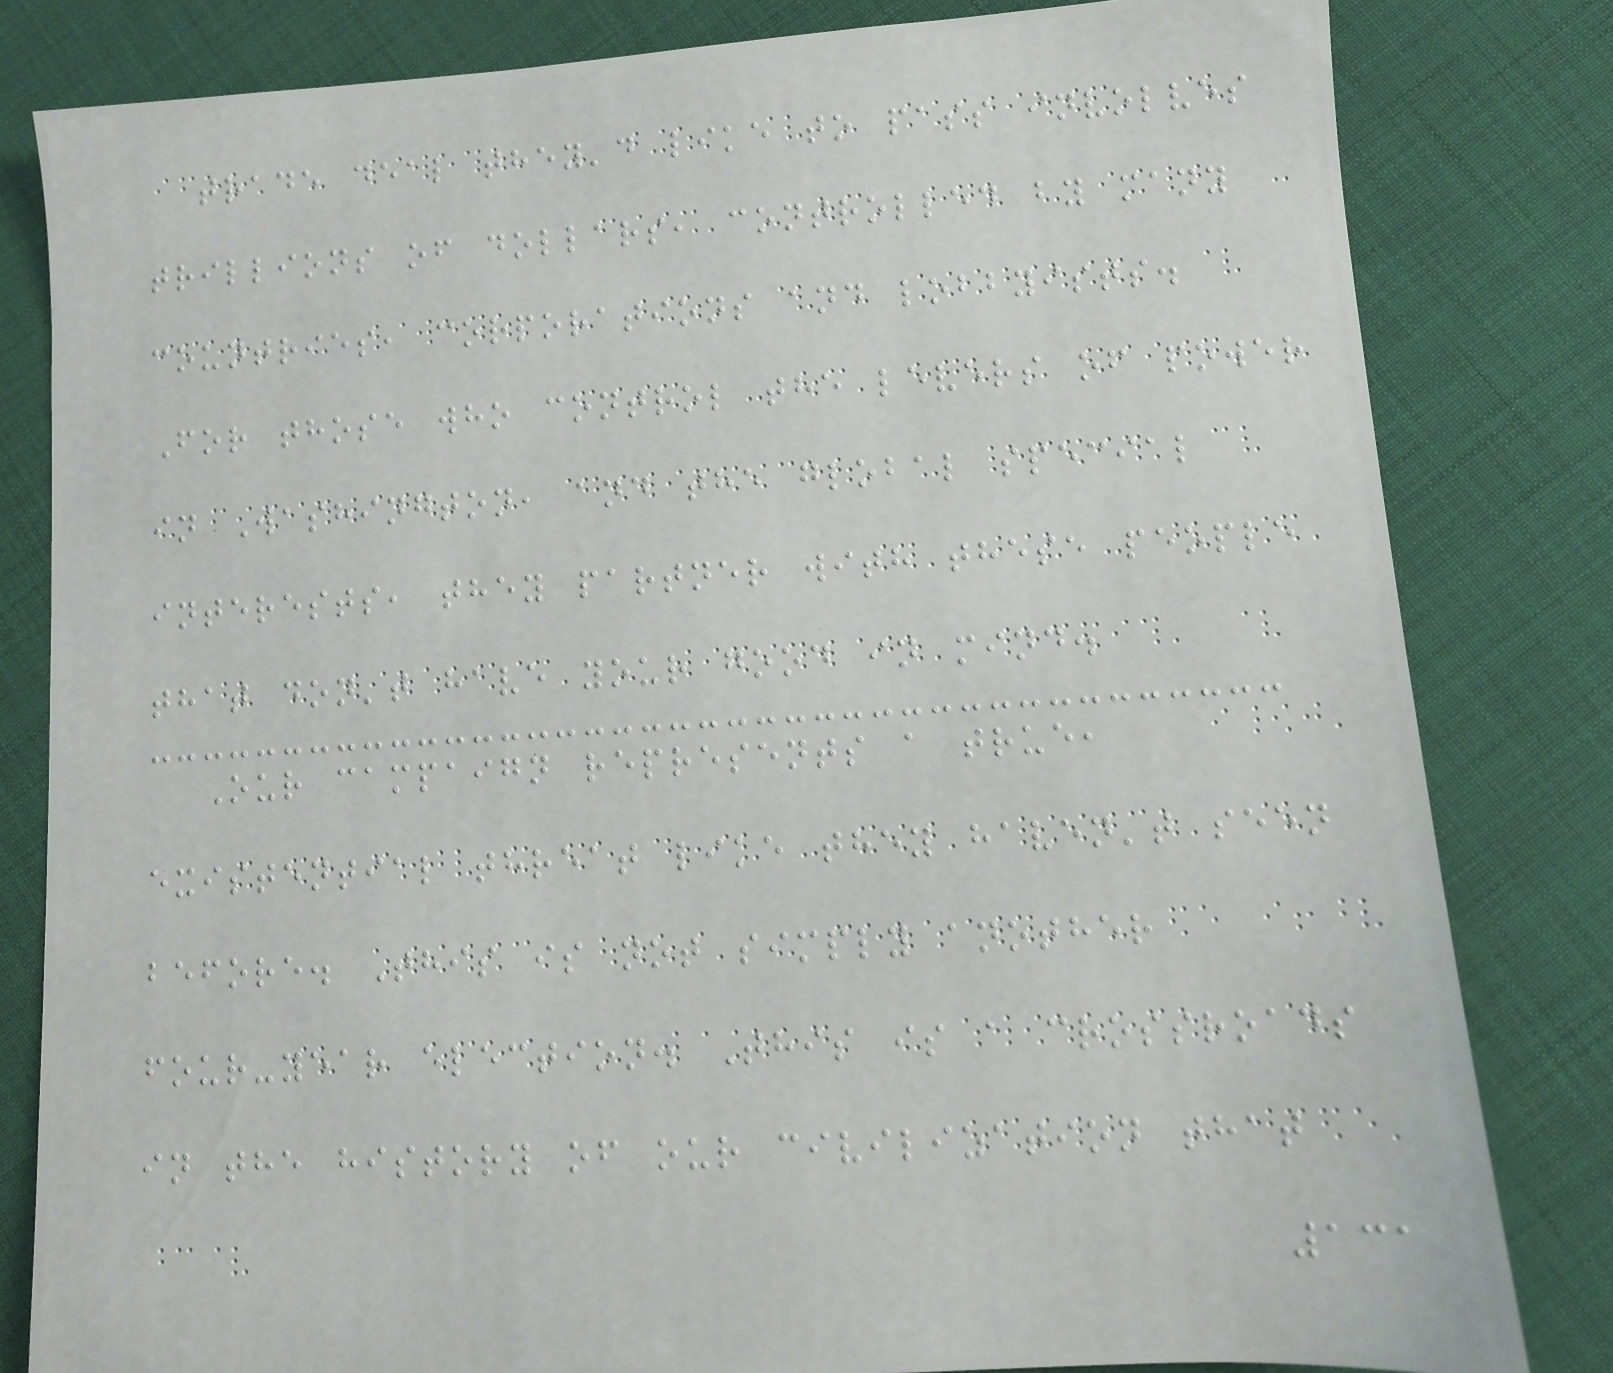trade deal they'd like to pass involves
trillions of dollars, controlled by many
countries, corporations and lobbyists.
For those who control the levers of power
in Washington, and the global special
interests, they partner with these people
that don't have your good in mind.
Our campaign represents a true,
existential threat like they haven't seen
before. This is not simply another
four-year election. This is a crossroads
in the history of our civilization that
131
